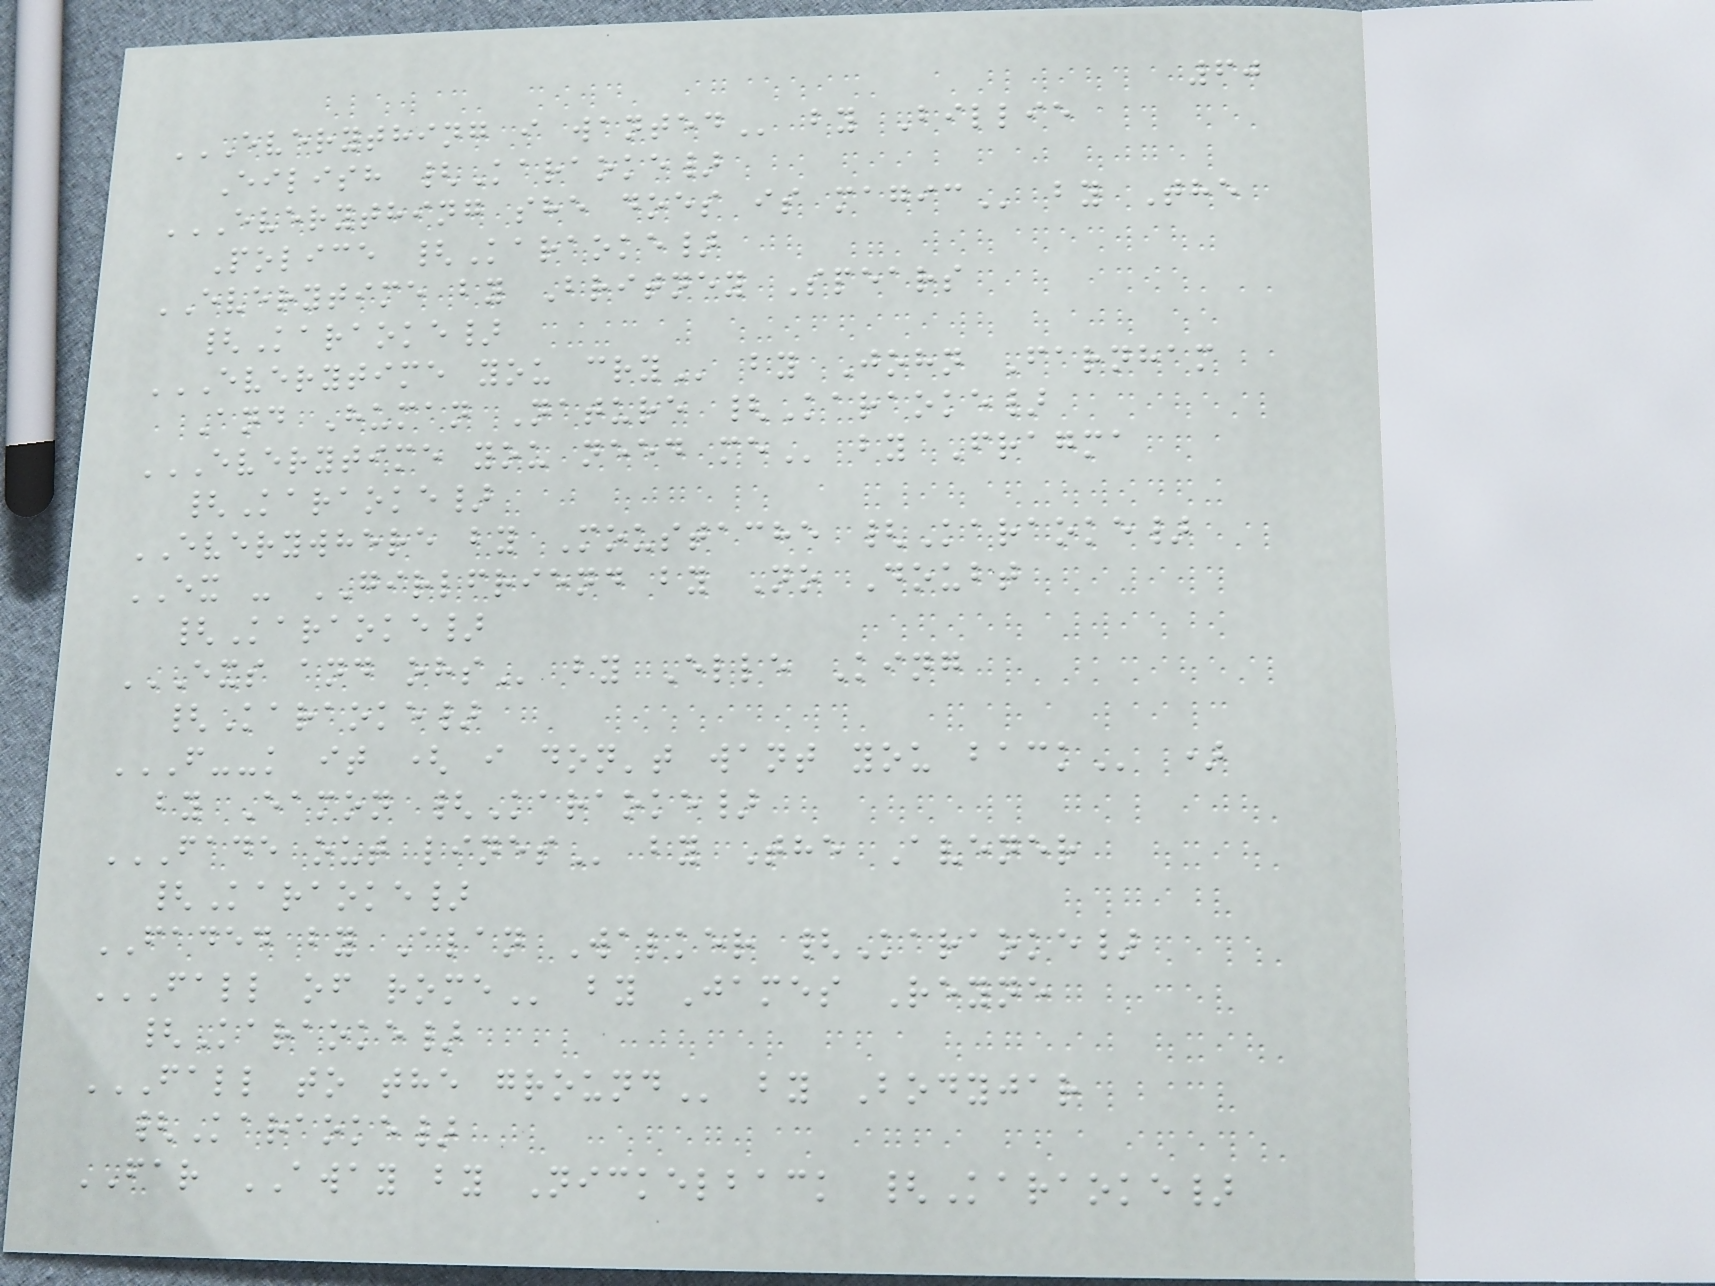60
EVERYTHING I WANTED by Billie
Eilish {Karaoke}
EVERYTHING SHE DOES IS MAGIC by The
Police {Karaoke}
EVERYTIME by Britney Spears
{Karaoke}
EVERYTIME YOU CRY by John Farnham
And Human Nature {Karaoke}
EVERYTIME YOU NEED ME by Fragma
{Karaoke}
EVERYWHERE by Moustache {Karaoke}
EX - GIRLFRIEND by No Doubt
{Karaoke}
EXS AND OHS by Elle King
{Karaoke}
F--K IT ( I DON'T WANT YOU BACK )
by Eamon {Karaoke}
FADE OUT LINES by The Avener
{Karaoke}
FADED by Alan Walker {Karaoke}
FALL OF ROME by James Reyne
{Karaoke}
FALL TO THE GROUND by Bodyjar
{Karaoke}
FAR AWAY by Nickelback {Karaoke}
